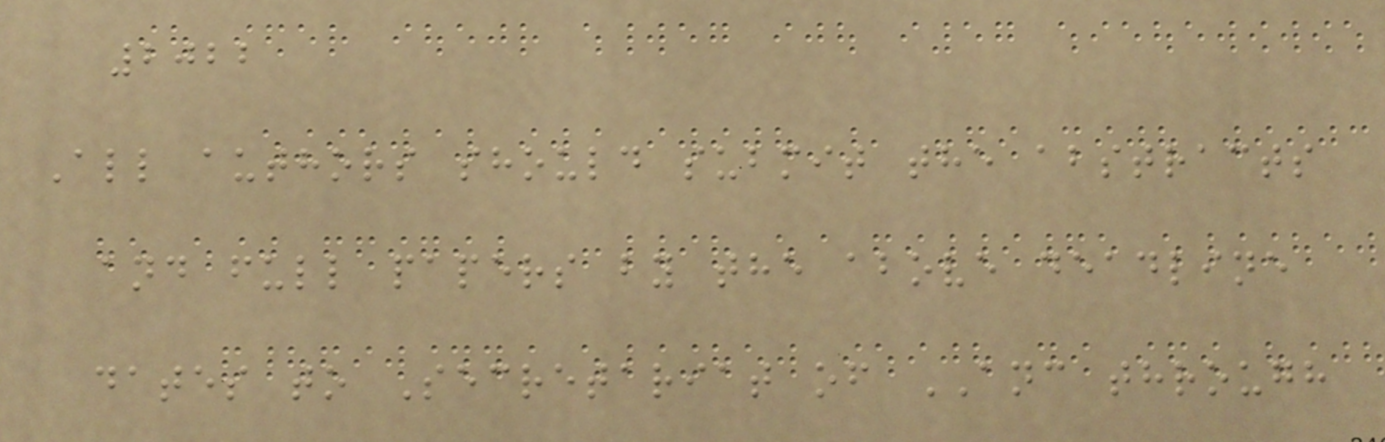2022
All authors should submit the abstracts
and full papers by the above deadline
dates to Secretariat of ANC through
